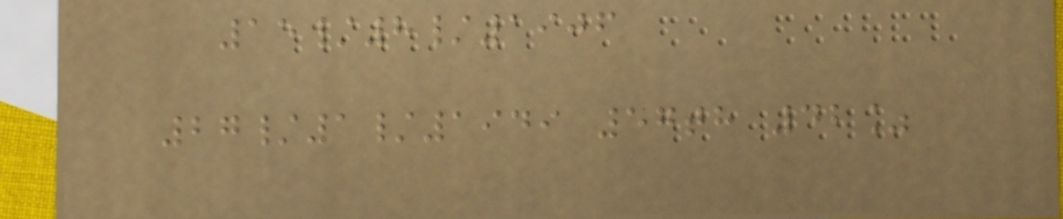15/8/1906
27/1/1949 57th 42%
